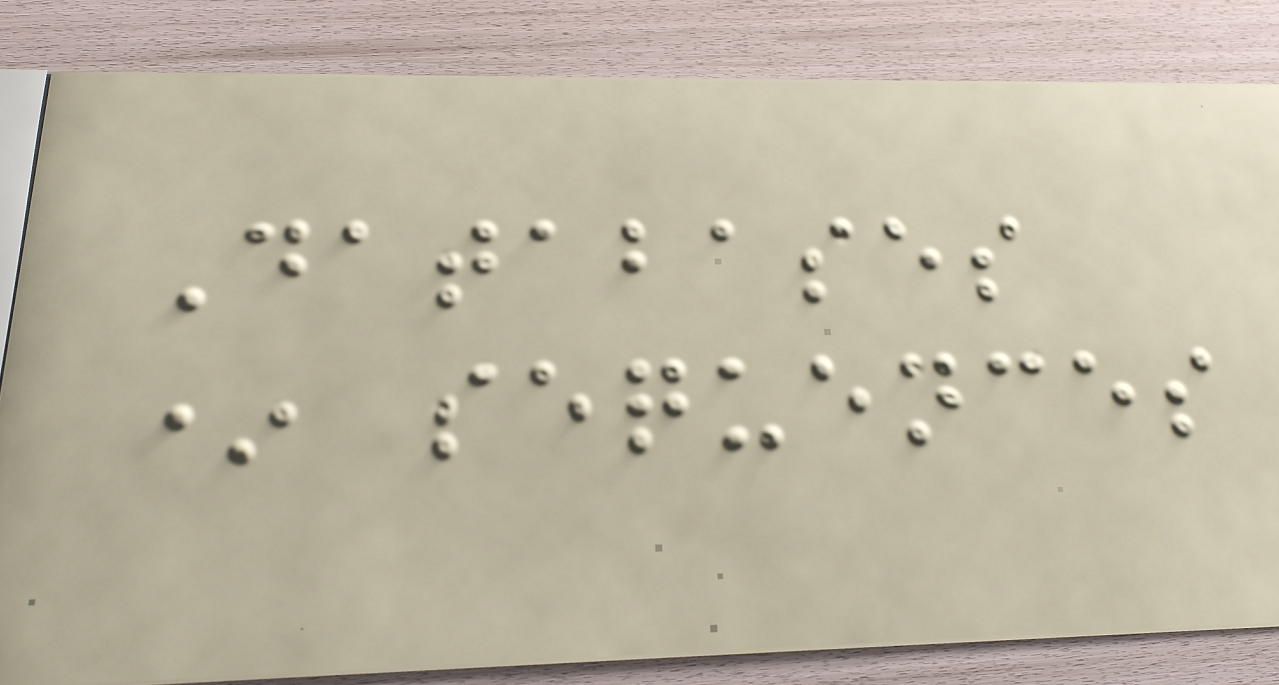Databases
* sequences
